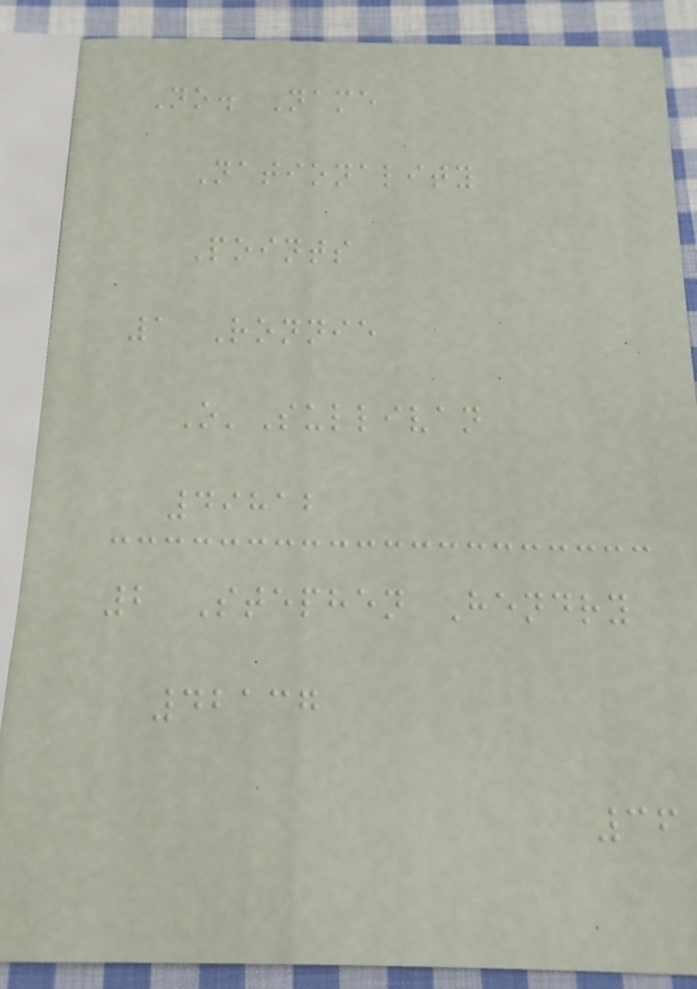No. Name
Nationality
Points
1 Ronnie
O'Sullivan
49812
2 Stephen Hendry
42137
36
